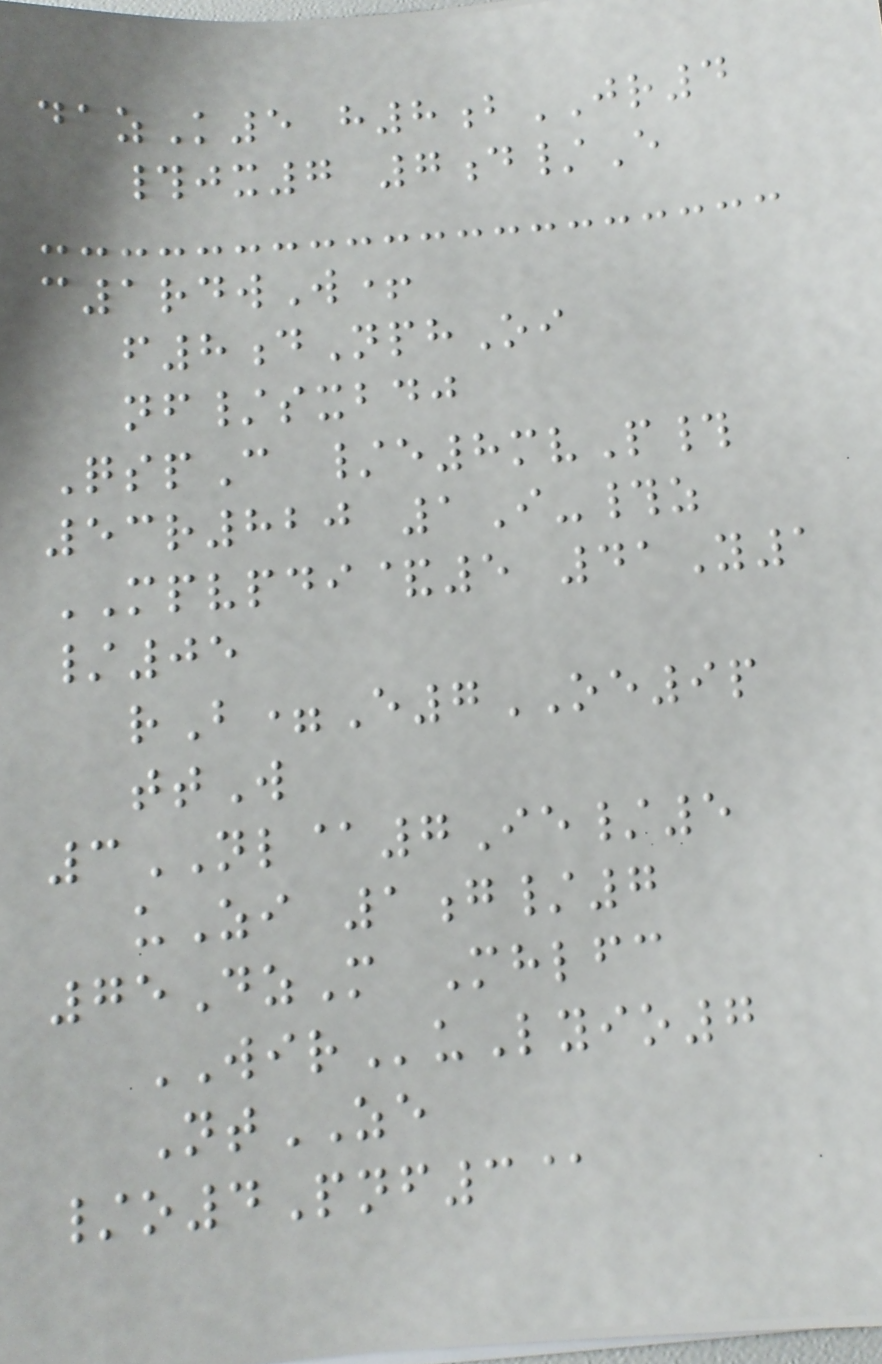dazK5 h8bJR4
#jx7 7d/E
c1rdwW+
f8dNphOi
nf/sxbdj
QspC /e8mvP#
53r820 1I-#z
MPVPDI&5 41Y1
/05
rB=E7OE9p
ttW
3NL@7Ie/5
uZi 1g/7
75DzM Mhlfc
WIRuLyio7
NtZE
/o4Pnf3@
